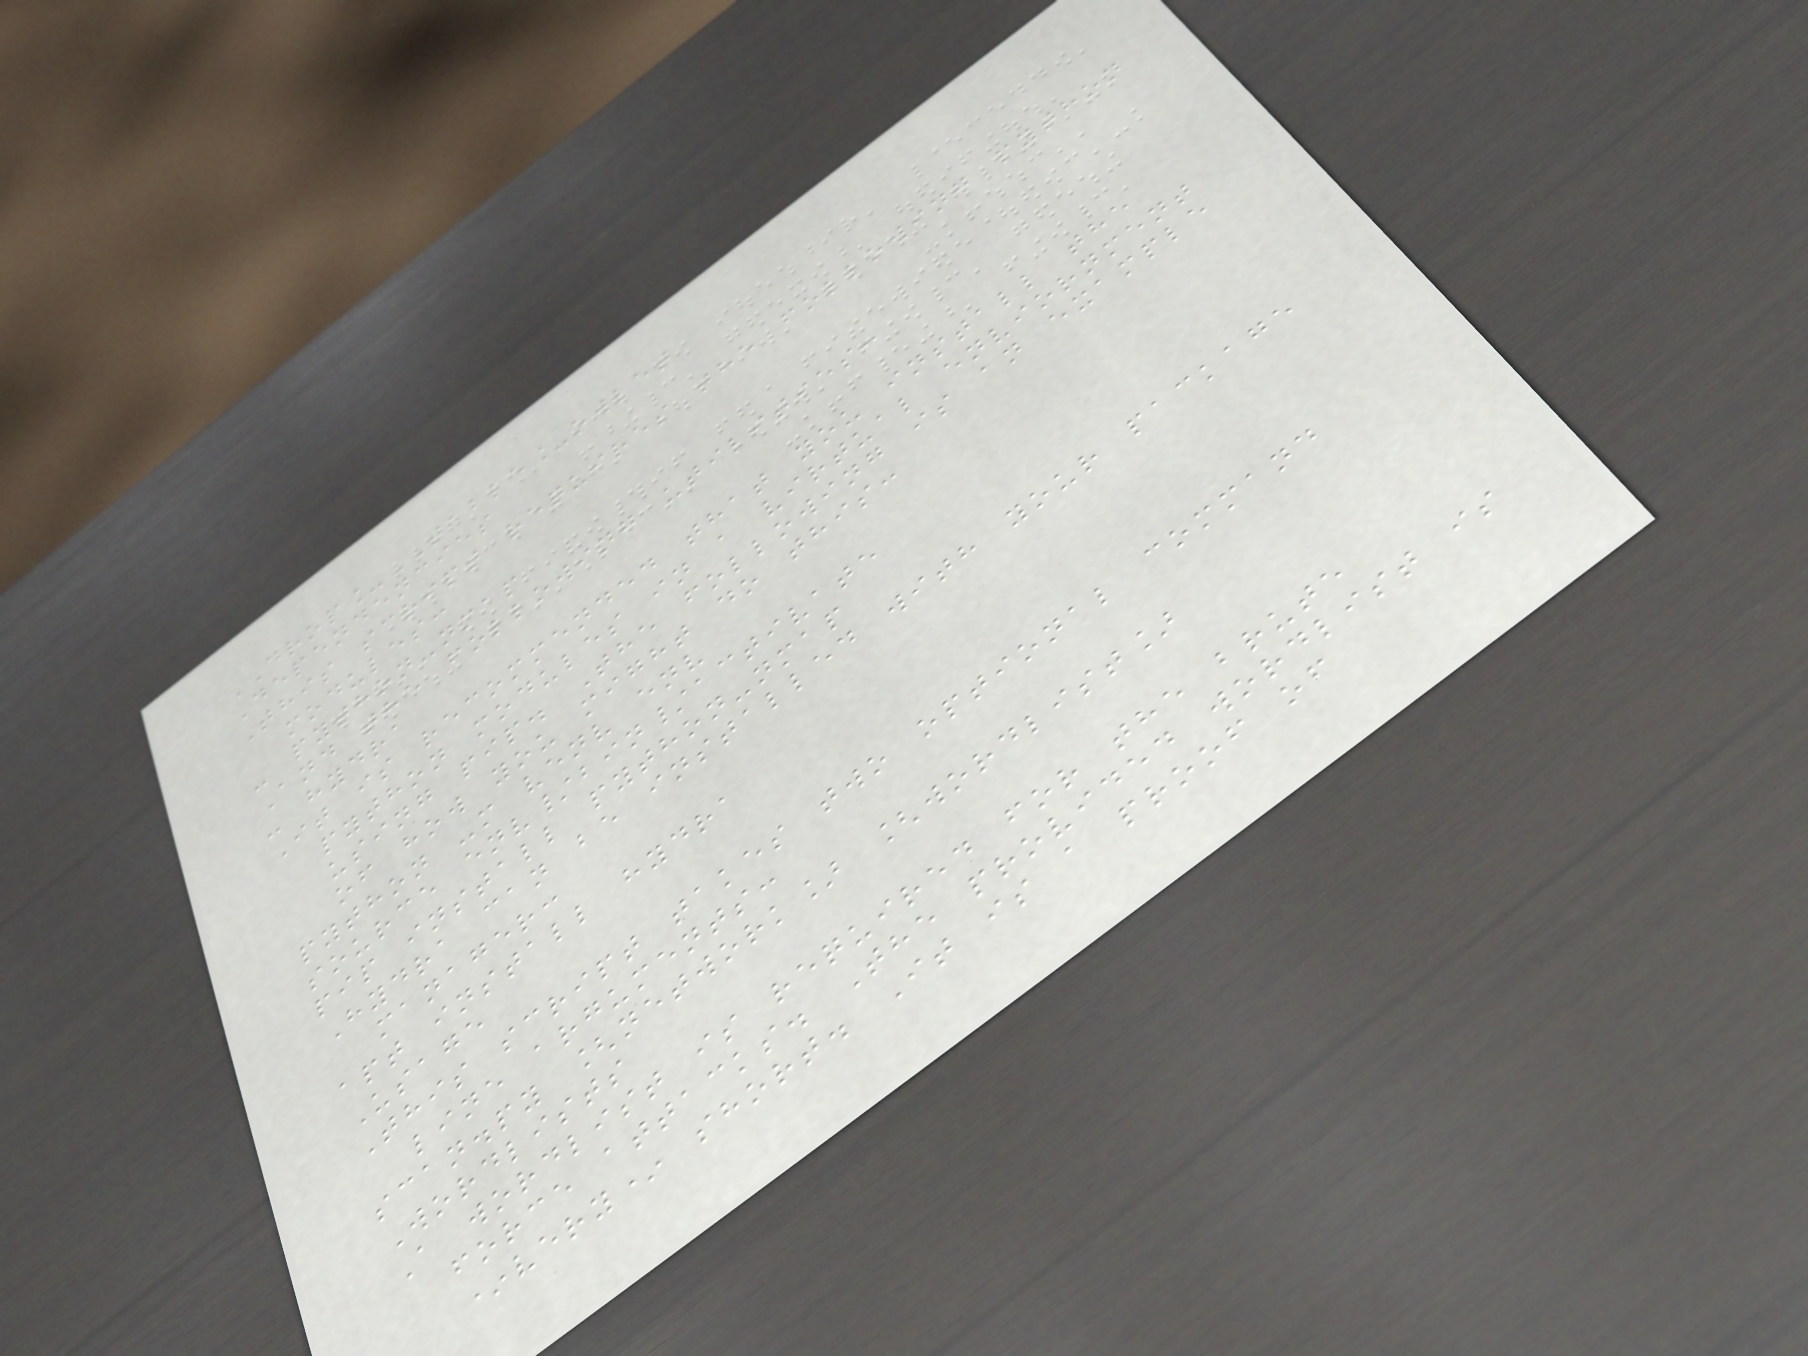DROP_TABLE_owlet
Dependencies
This script requires the following python
modules:
- python-nmap
And the following utilities:
- hydra
It is recommended that you install the
python modules in a virtual enviornment
using pip. The following is an example
of how you might do this:
python -m venv env
source env/bin/activate
pip install python-nmap
Hydra can be installed with your package
manager:
apt install hydra
Usage
This script takes two optional command
line arguments:
scan.py [network] [wordlist]
Wordlists
A wordlist is required for the brute
force attacks. The provided wordlist is
*very* short. It is a proof of
